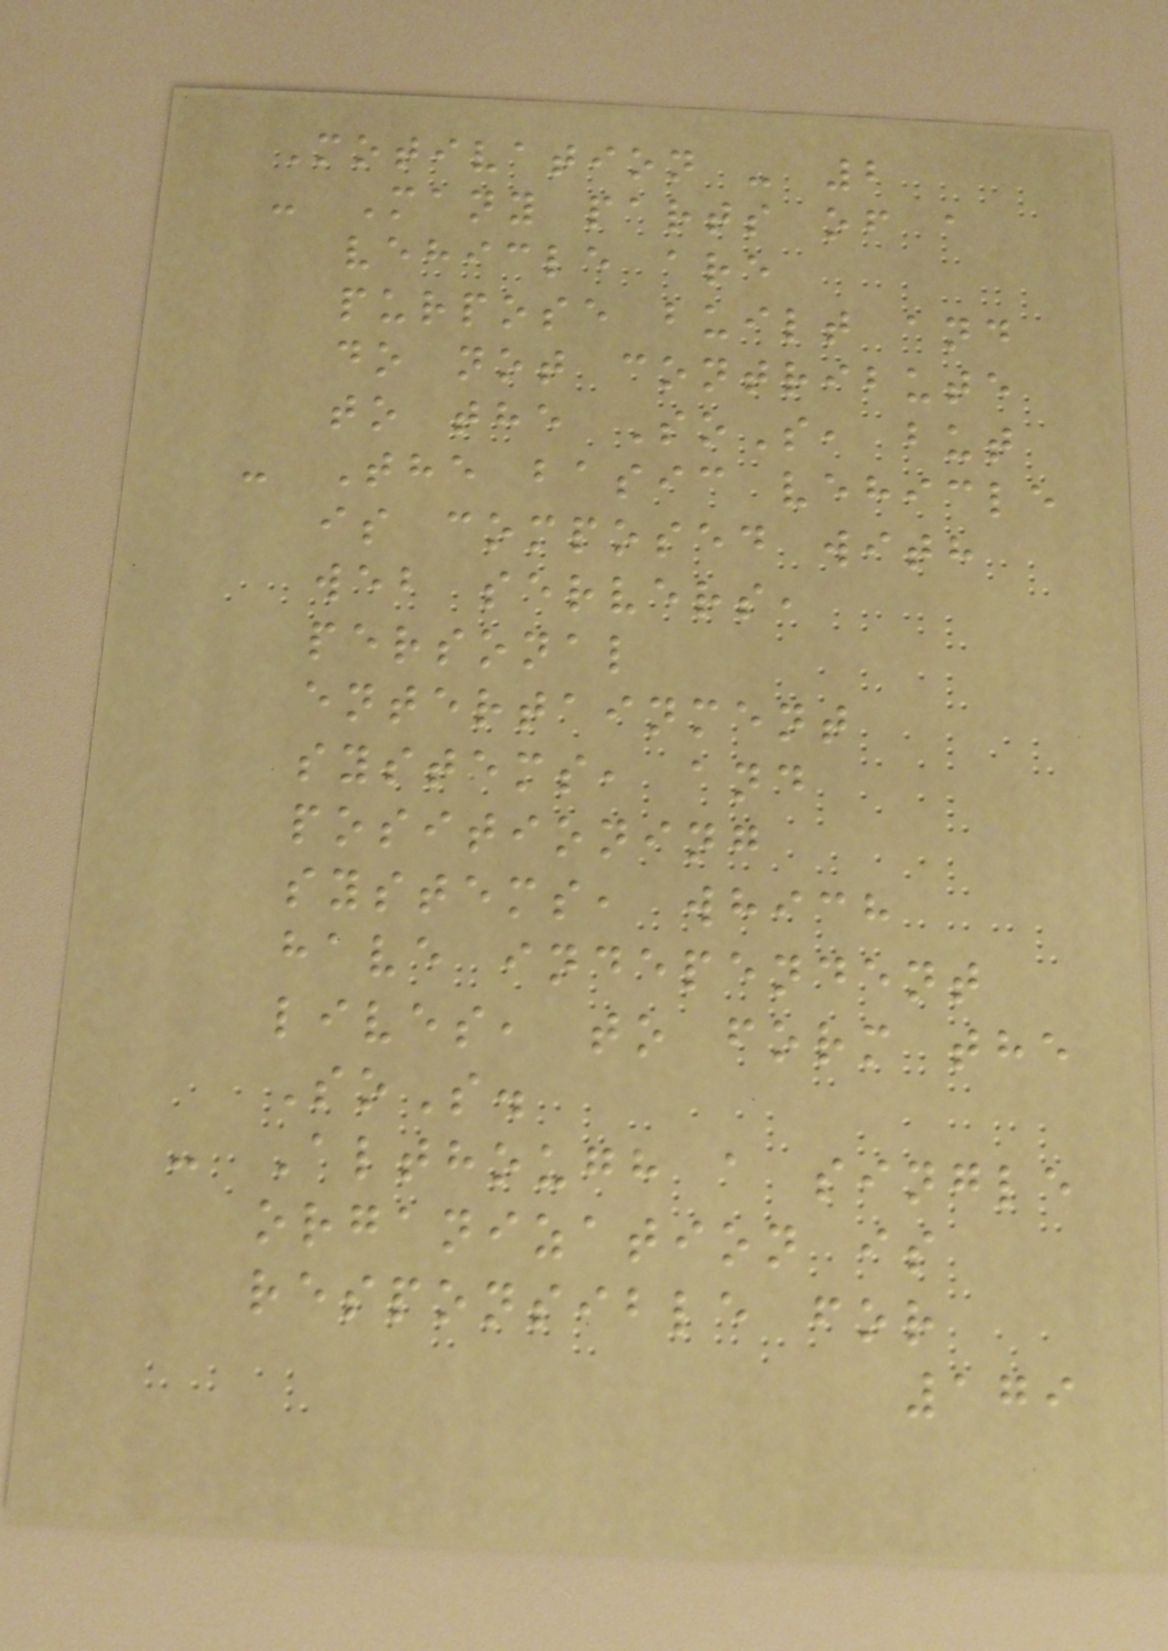Motivation - 2
- Many parts of a
vehicle are
purpose built and
do not contribute
to the SoS, but
- The basic vehicle
is composed with
web servers,
personal
entertainment
systems, and
positioning
systems, which
have independent
lives, to form the
SoS.
- Although a single
organization is
responsible for
179
